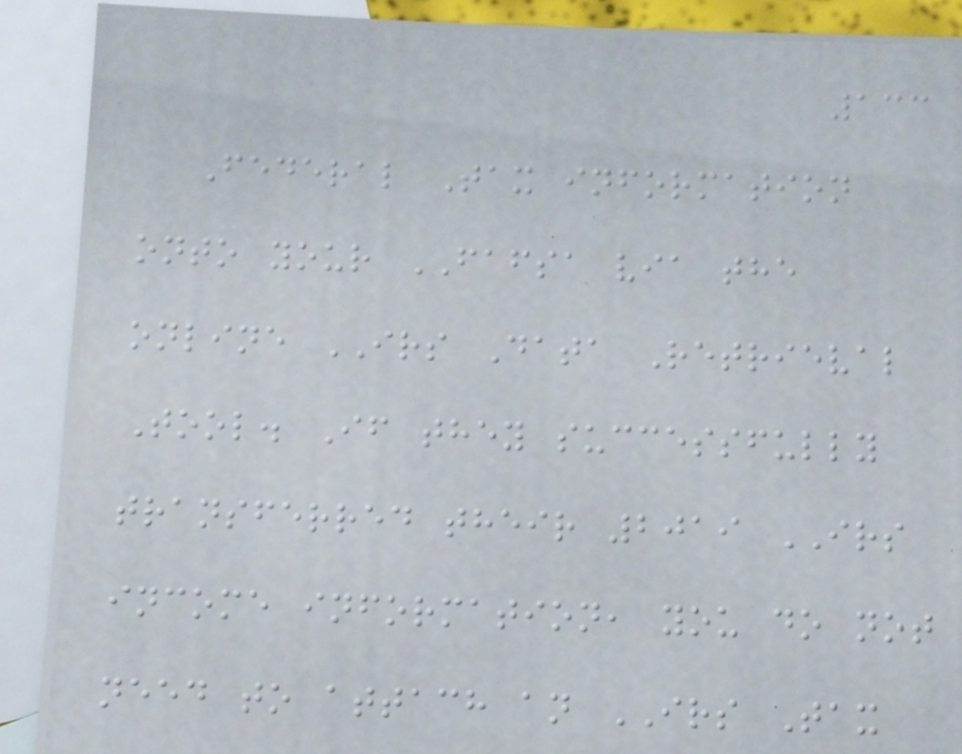133
Federal Tax information
onto your FAFSA via the
online IRS Data Retrieval
Tool. If they successfully
transferred their 2019 IRS
income information, you do not
need to attach an IRS Tax
